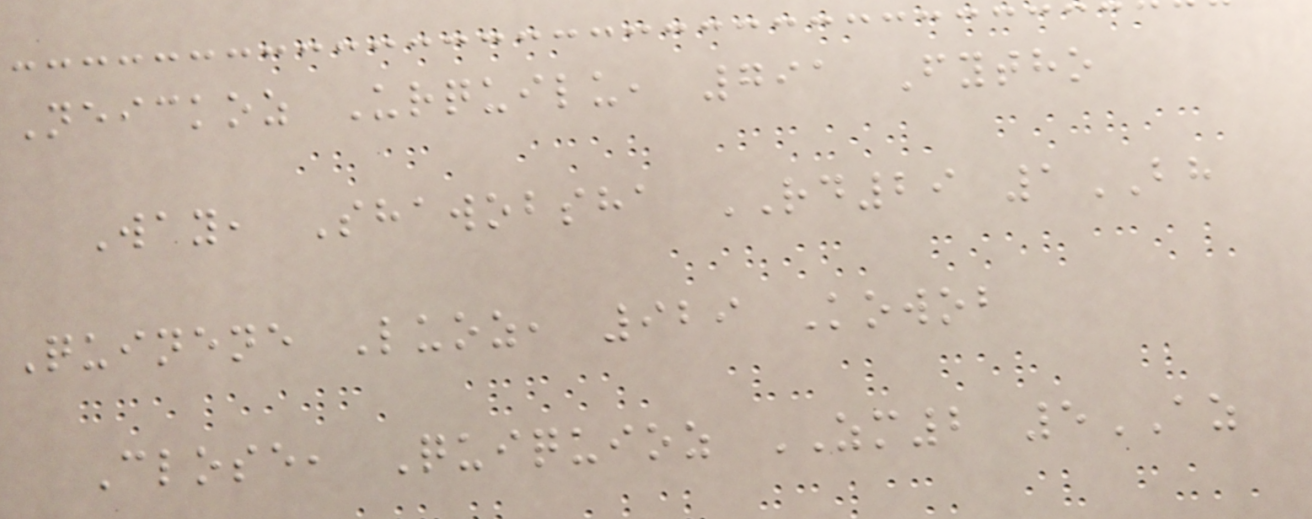Neickoz Urquilu, 791 Fytho
Way, Shawobsha RD29 1BH
Quinene Luoz, 929 Kowob
Close, Quiquioz ZM2 5AZ
